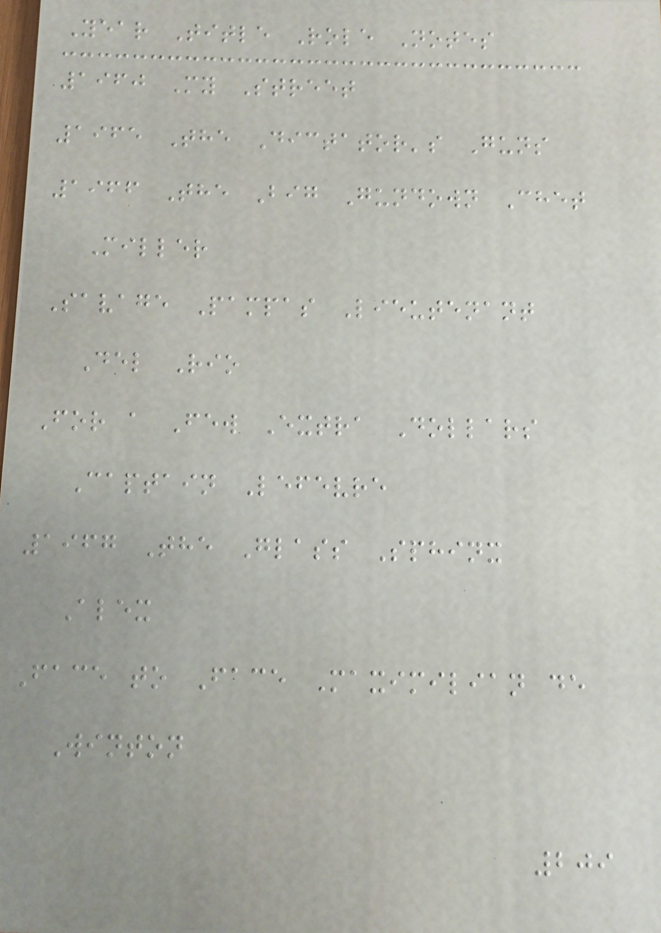Year Title Role Notes
1960 My Street
1965 The Dictator's Guns
1966 The Big Gundown Chet
Miller
Savage Pampas Lieutenant
Del Rio
For a Few Extra Dollars
Captain Lefevre
1967 The Glass Sphinx
Alex
Face to Face Maximilian de
Winton
209
